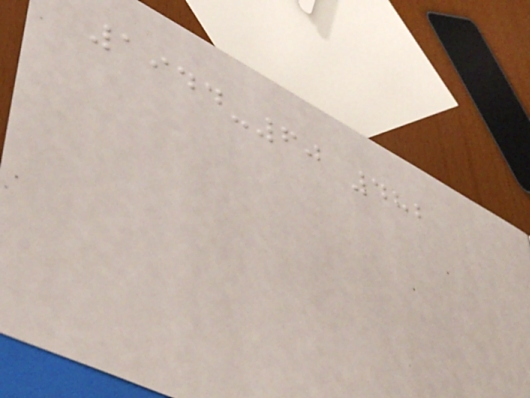1944-60 482
